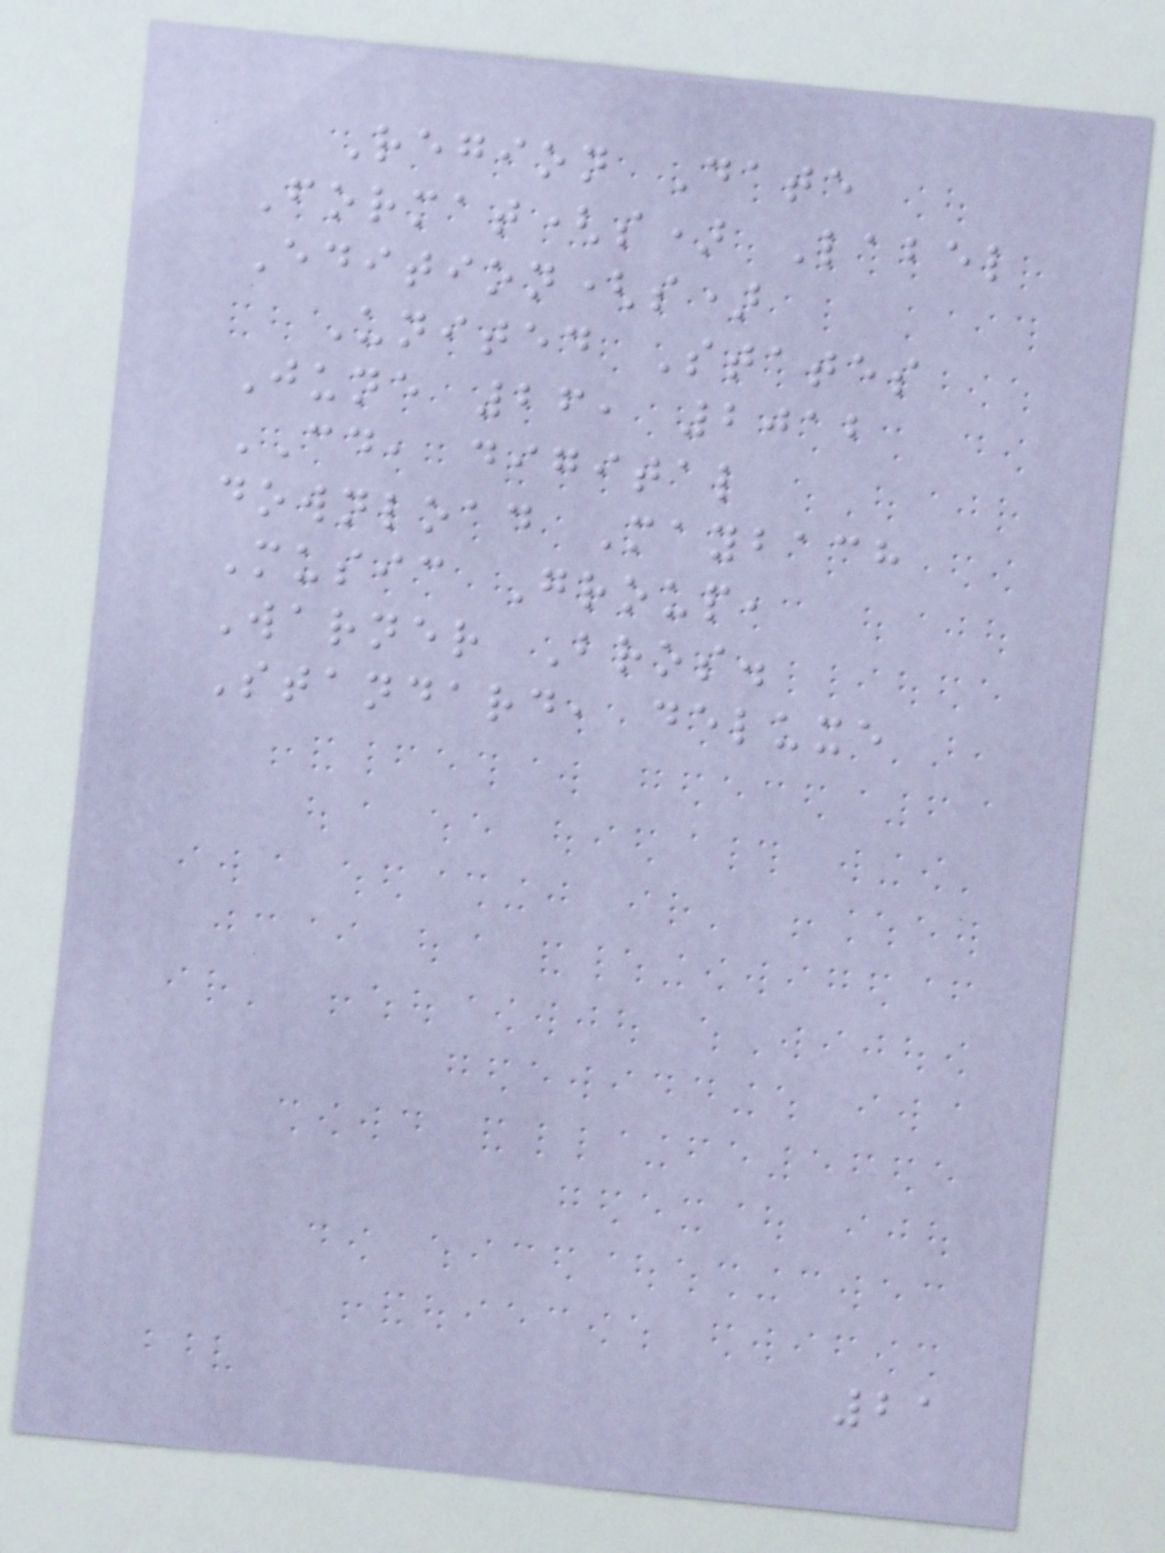Region Date
Format(s) Label
Edition(s)
United States
June 26, 2012
CD, digital
download Maybach
Music Group,
Warner Bros.
Standard, deluxe
21
